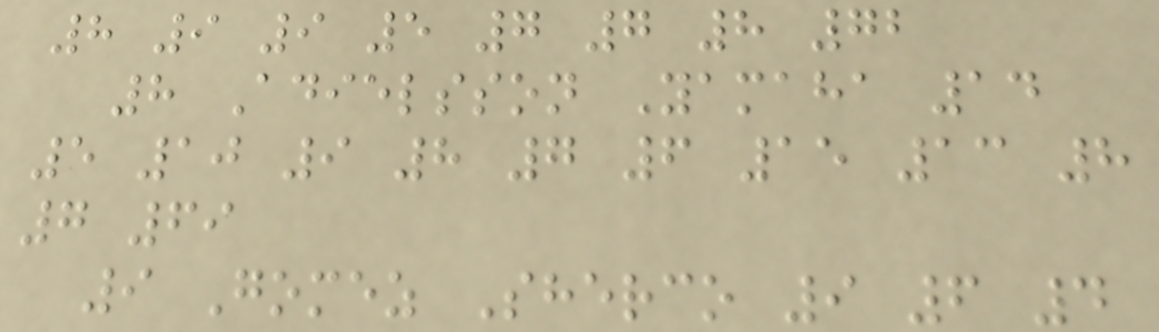8 9 9 5 7 7 8 72
8 Adielsson Yamaha 14
5 10 9 8 7 6 15 13 8
7 69
9 Gomez Sherco 9 6 4
